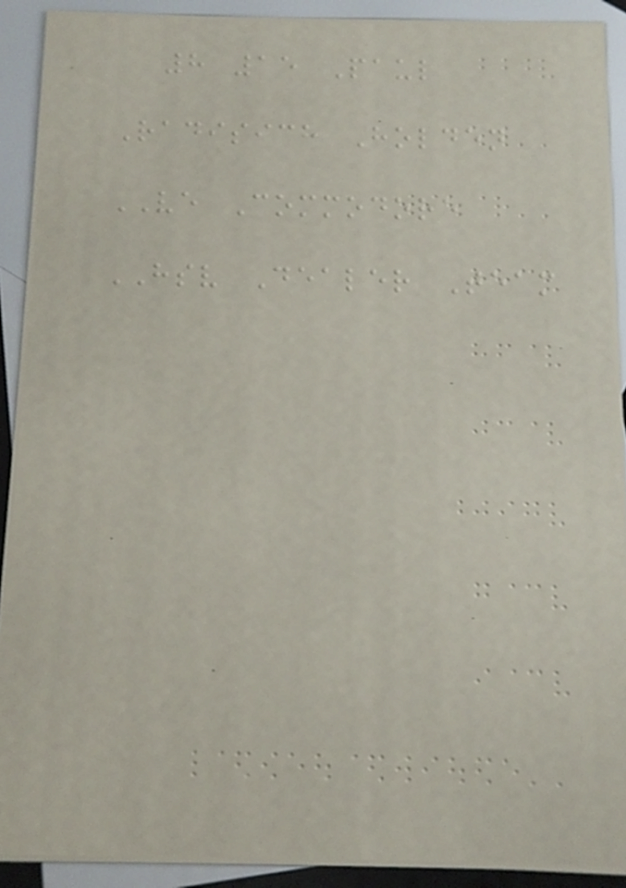8 15 Paul
Radisich Holden
VE Commodore
HSV Dealer Team
